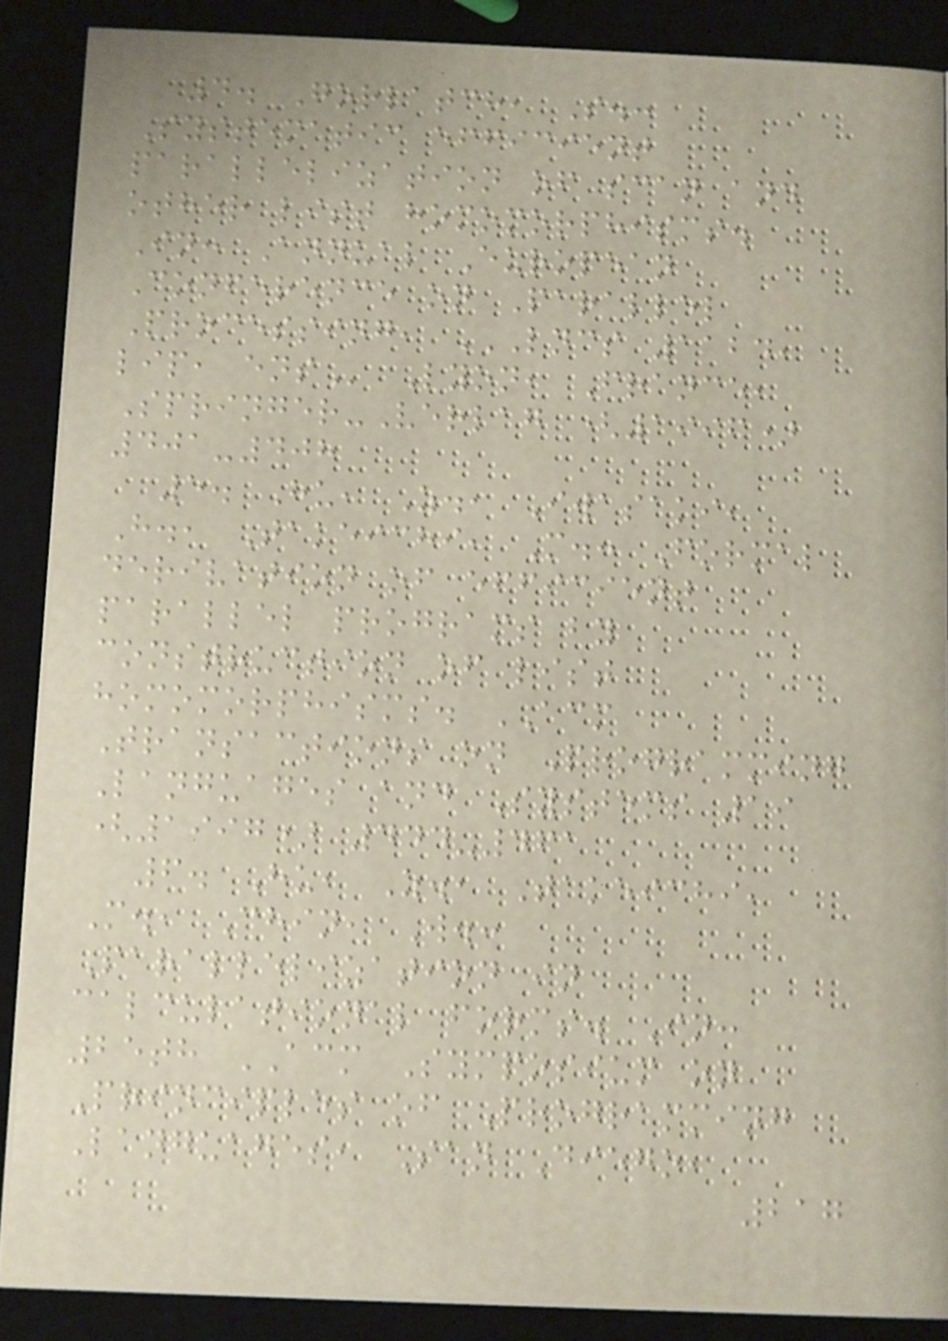4. Gorlatch, S.:
Systematic efficient
parallelization of scan and
other list homomorphisms.
In: Annual European
Conference on Parallel
Processing, LNCS 1124,
LIP, ENS Lyon, France,
Springer-Verlag (1996)
401-408
5. Hu, Z., Iwasaki,
H., Takeichi, M.: Formal
derivation of efficient
parallel programs by
construction of list
homomorphisms. ACM
Transactions on Programming
Languages and Systems 19
(1997) 444-461
6. Hu, Z., Takeichi,
M., Chin, W.:
Parallelization in
calculational forms. In:
25th ACM Symposium on
Principles of Programming
Languages, San Diego,
217
